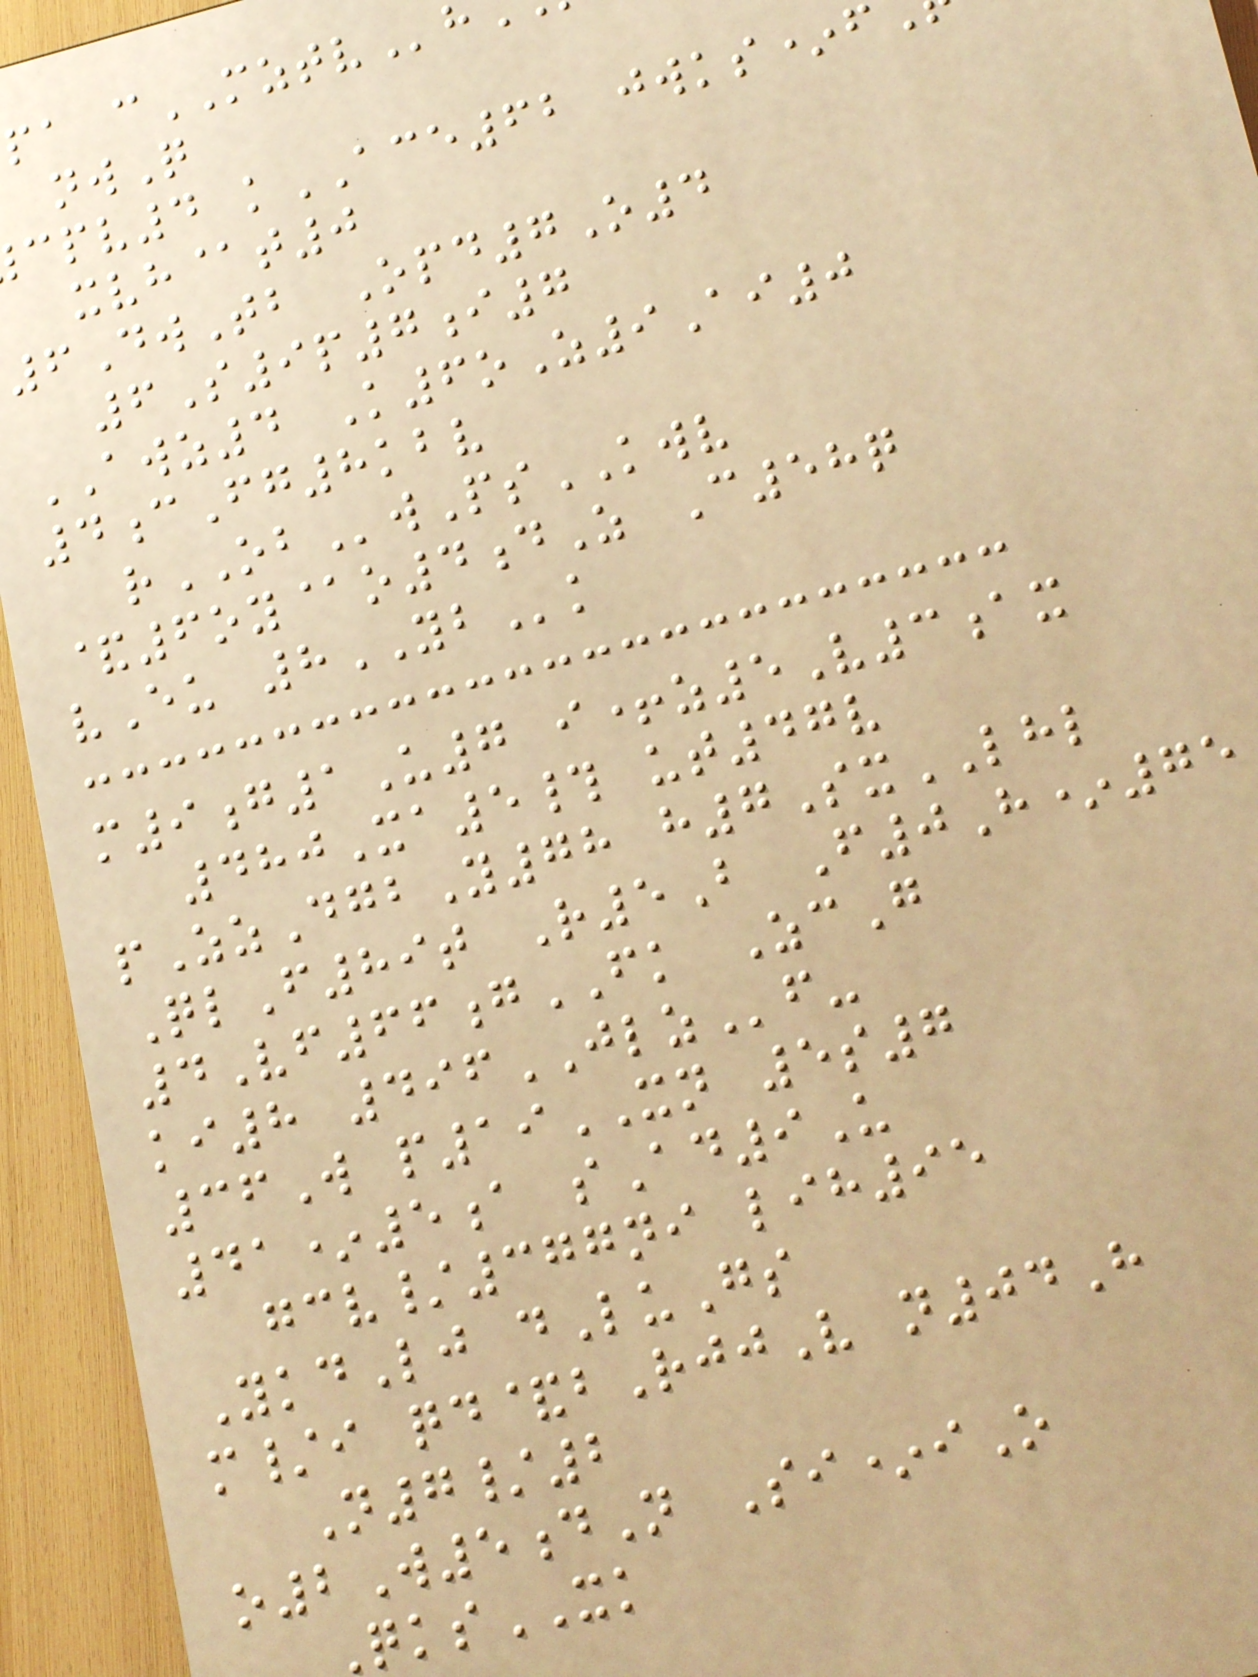pa cMZTV
nwQ
pv4 kACE62 jwks*f
xvh@t0
6DwTb Opd7O4
6S9p7i7
AWZ4 K6oZ9Ai0
4cFg8kbv
rOBwPsKWV
&6oy@o4dZ C58q
vEu 8YBk
m9g1U7 i+z5V3ax
480Xa5# ut47v
pZzDgbY78 h7SxLHL
QlF89t R5B F0H*75
4Vf66gFK ZcG
ki8 496JLZf-
36W p19XN 5s7
41*5a sAd9U
gcv/377ni lih95
YkdLj dLuGs
m/i qd&bRjjV n04H
N7/2
o2W5dN Si*iO
ksXK
